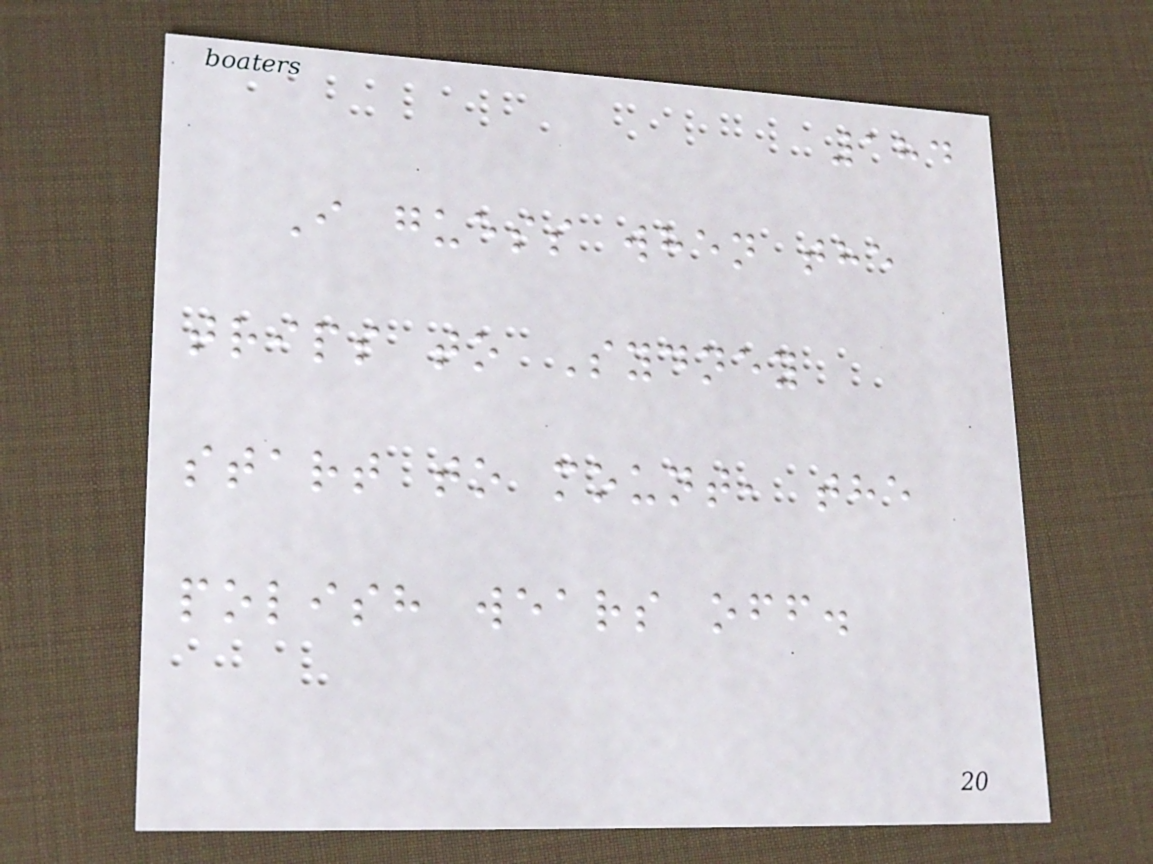184
I guess when the
trips to Sydney
start to mount, the
polish wears off.
